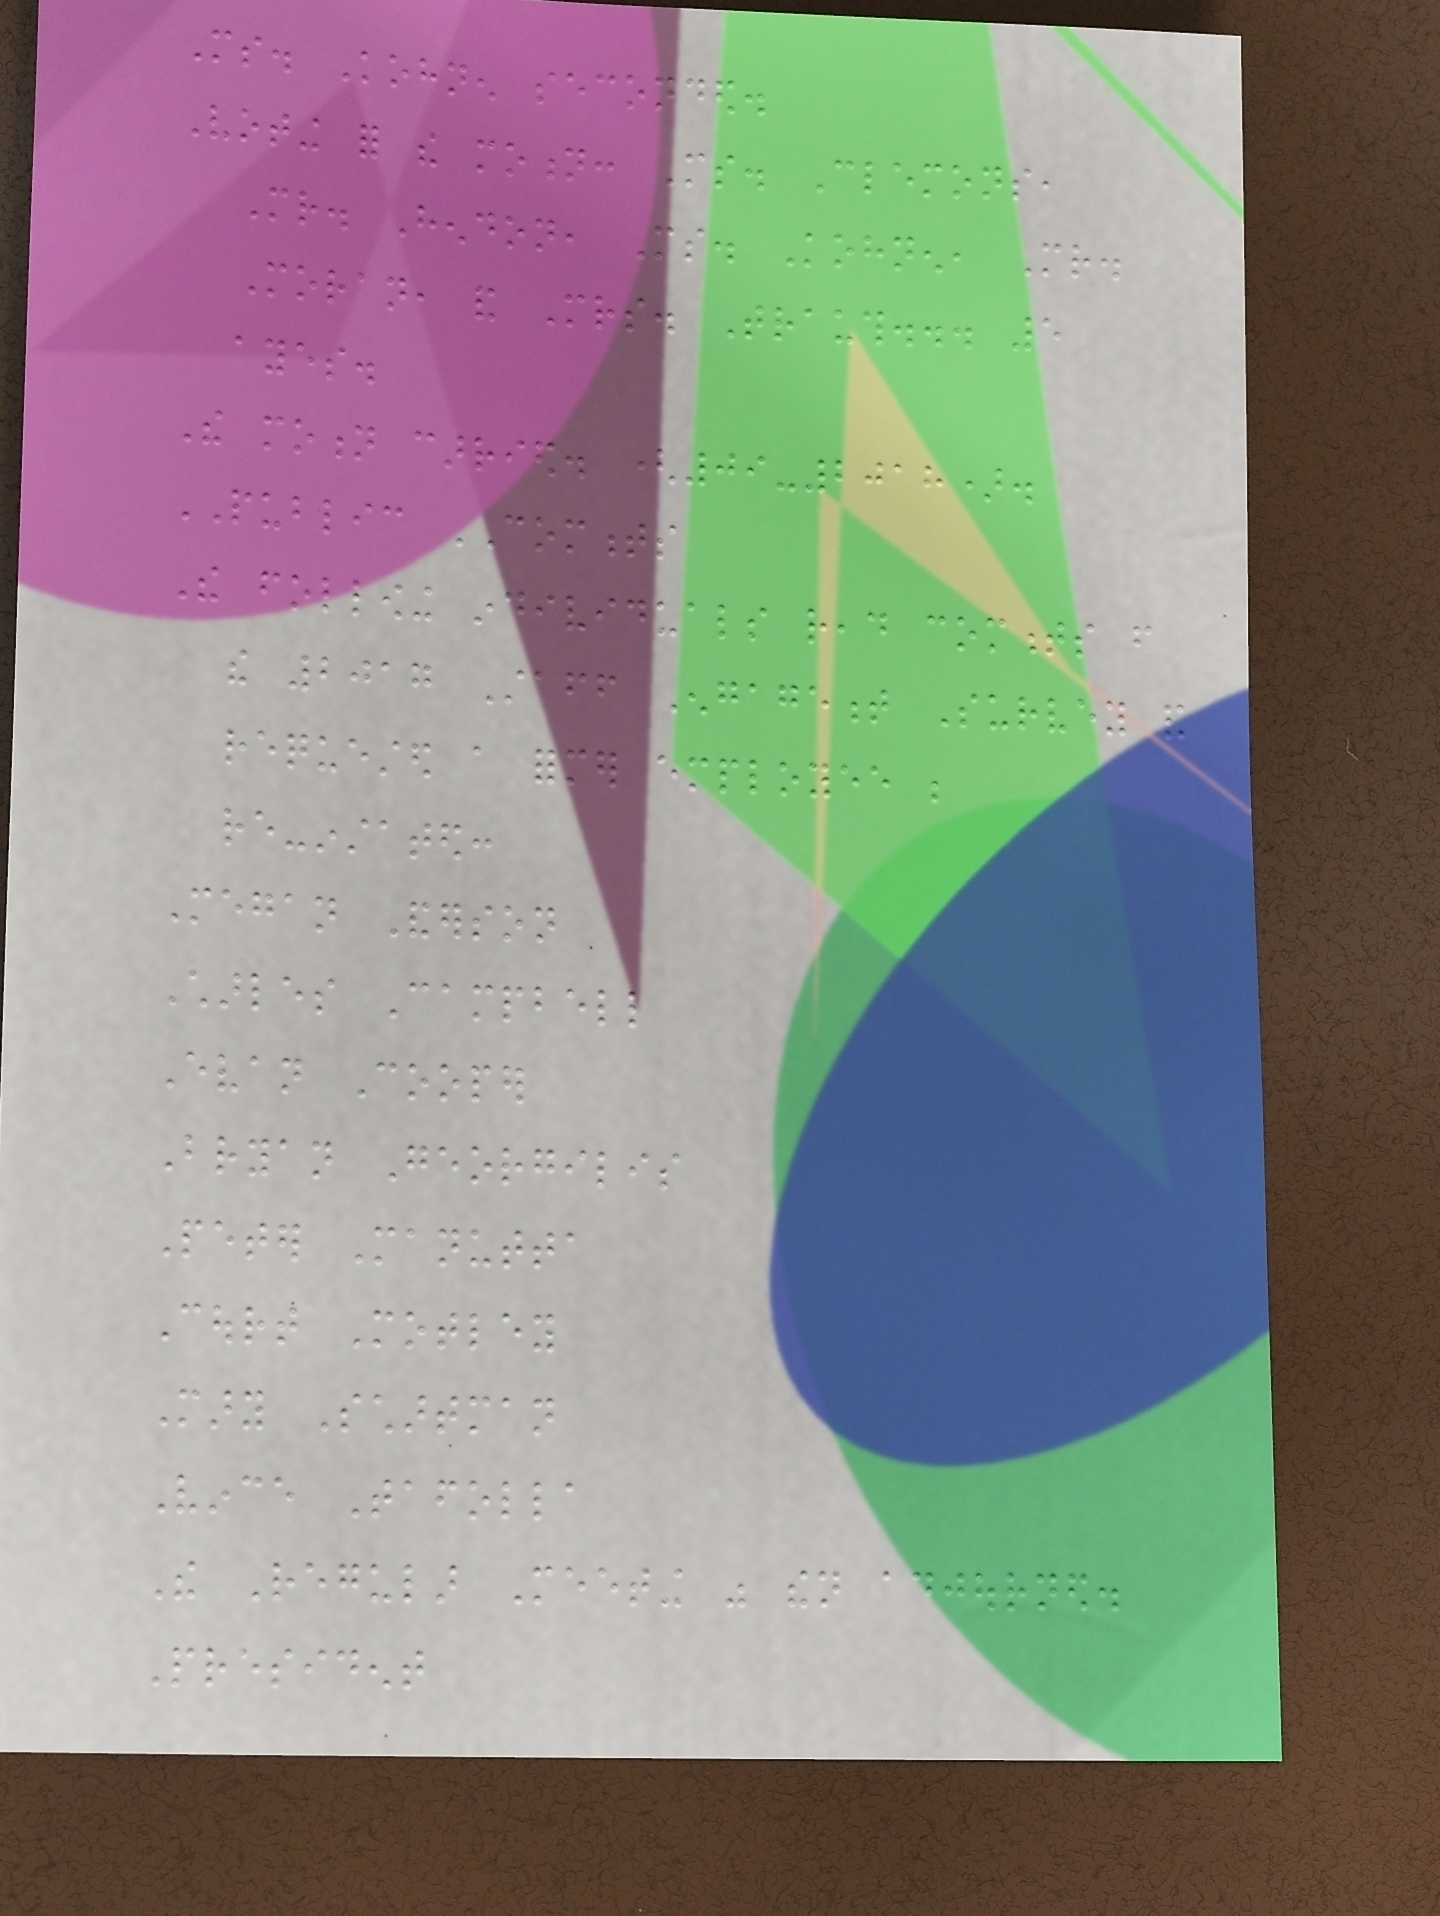Ms. Kohnen seconded.
Voting for the motion: Ms. Clemons,
Mr. Hendon, Ms. Kohnen, Mr.
Moran, and Mrs. Trauth... 5
ayes.
The motion carried. (09-2018).
PUBLIC COMMENTS
The following individuals read comments from
the 2017 Staff Engagement Survey and
requested a former employee be
re-instated:
Megan Anderson
Charles Campbell
Evan Cooper
Bryan Georgilis
Peter Manutta
Court Motley
Mary Schartman
Vince Tafolla
The Regular Meeting was then adjourned.
President
